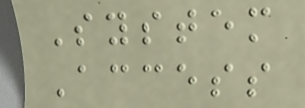System
Access
